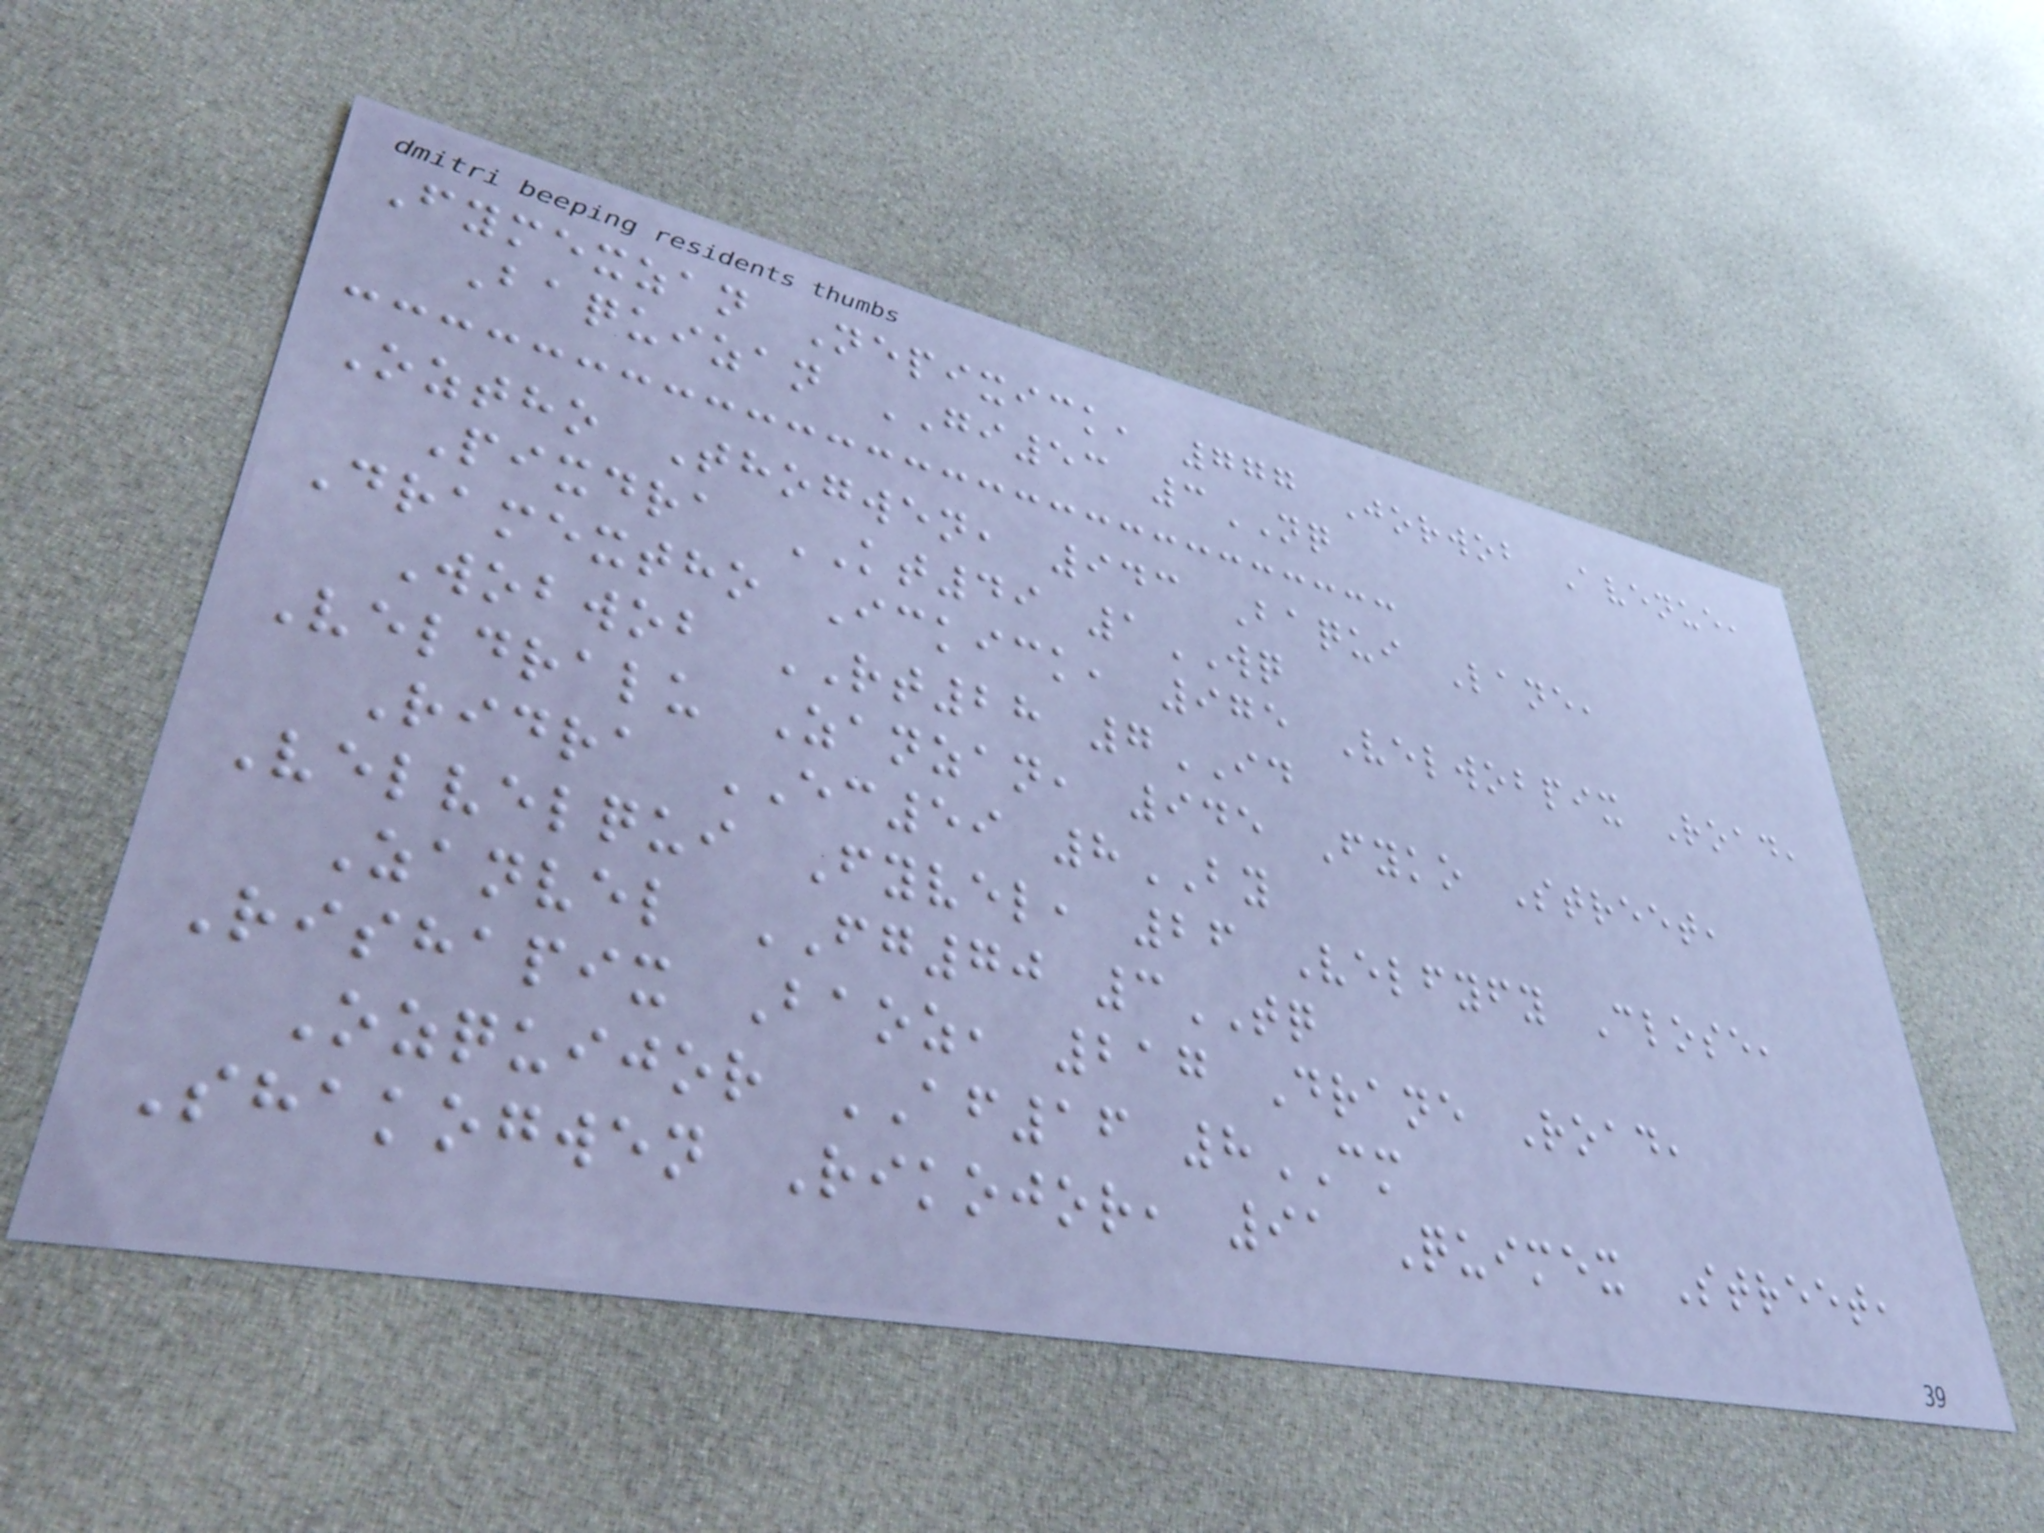Fymexzan Nepixick, 777 Jorwob Avenue,
Baquizan GI53 3NQ
Oztho Thogwen, 943 Baqui Lane,
Pixdra KT49 1WQ
Dramextho Ickick, 975 Velwobpix Road,
Wobwob RT28 7ID
Veldralu Zanzan, 945 Fyko Street,
Ridra EC59 8BY
Velvelqui Fyvel, 26 Velfyfy Close,
Zanvel FG70 3TQ
Rishapix Baoz, 217 Drane Road,
Ozquijor AF16 8CM
Shakogwen Rikojor, 91 Quimex Street,
